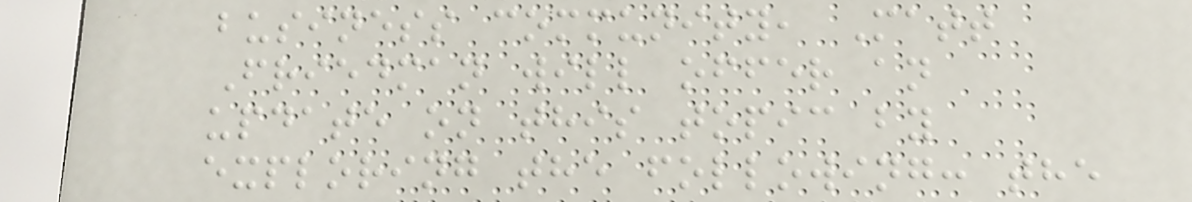business community, Matt
Friedman will offer an
update on this topic by
exploring the following: the
